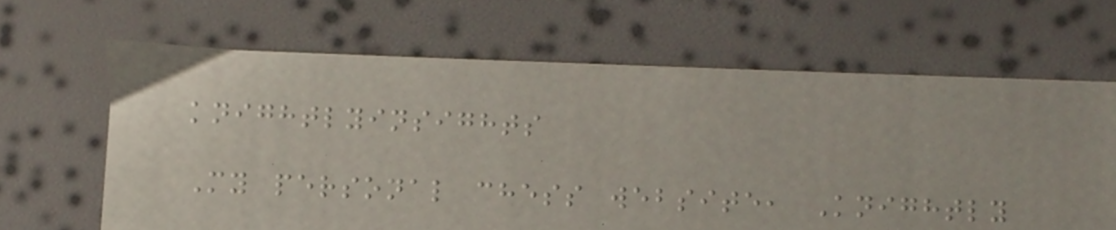knightlyinsights
My personal chess website, Knightly
